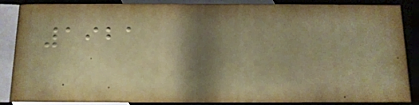1921
